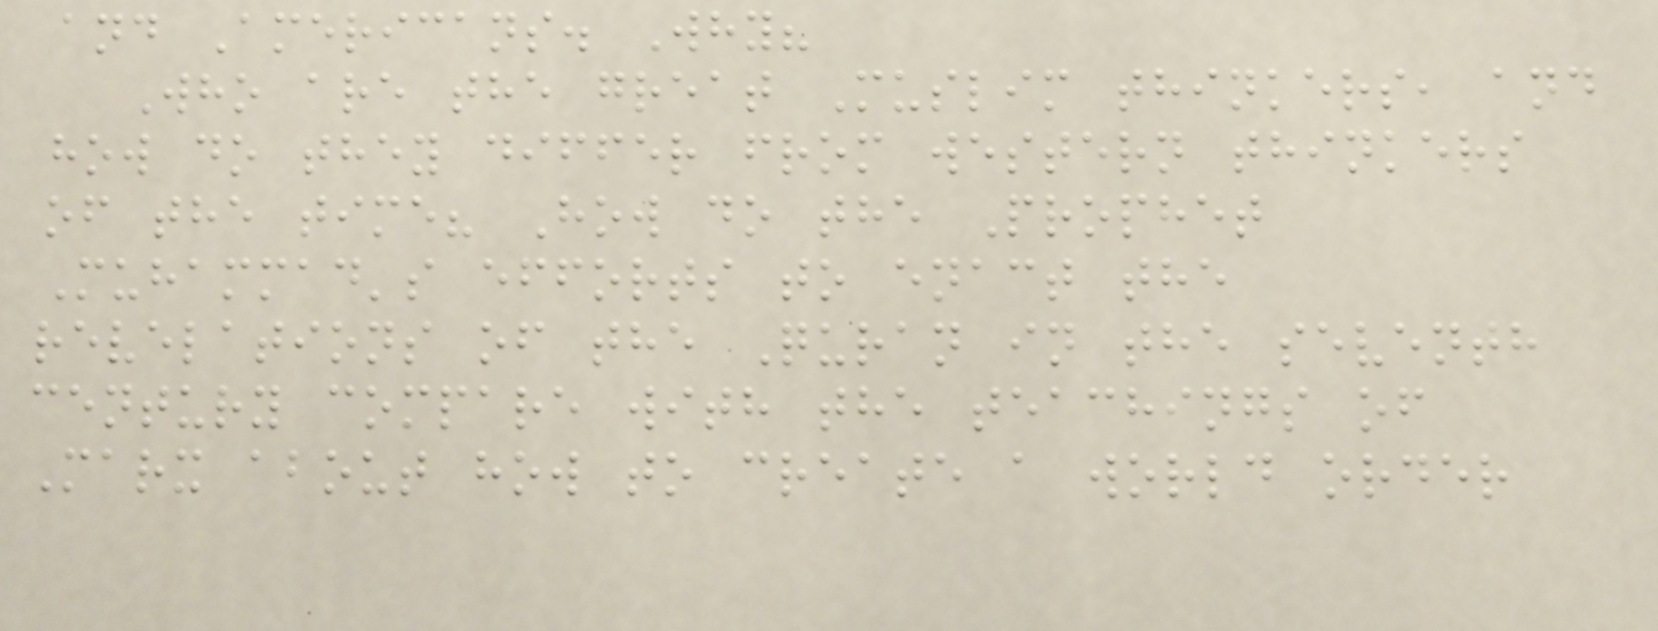and Americans. Why?
Who are the great Muslim thinkers, and
how do they differ from western thinkers
of the time? How do the Prophet
Muhammad's efforts to enact the
revelations of the Quran in the seventh
century compare with the teachings of
Marx about how to create a world order
